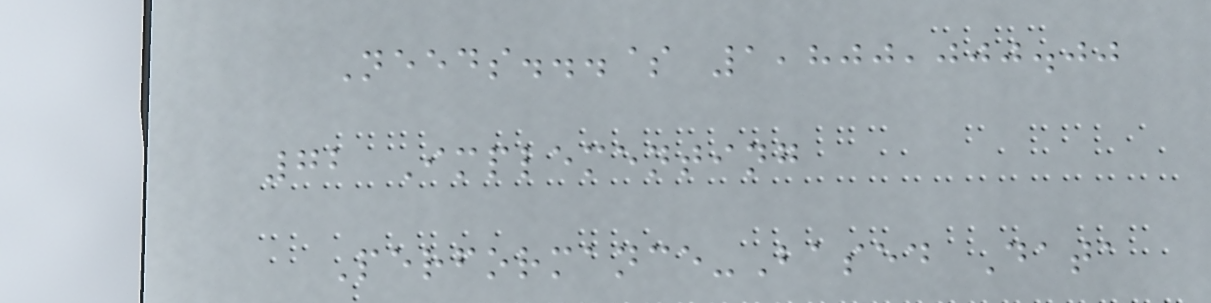Needs...$ 1,800,000.00
72 Implementing
Performance-Based Data
